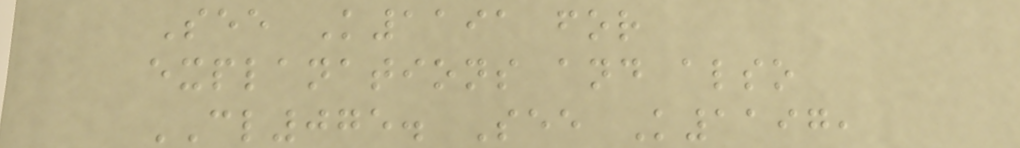See K1191 for
explanations and also
CL075. See K1197,
